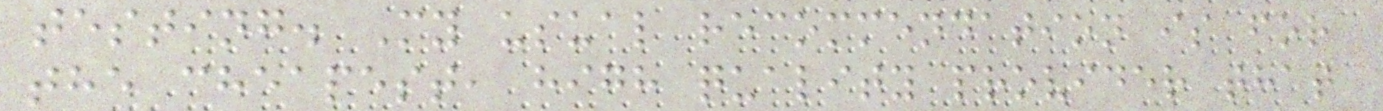testing. My usual recommendation is for
the cheapest, high quality provider that
